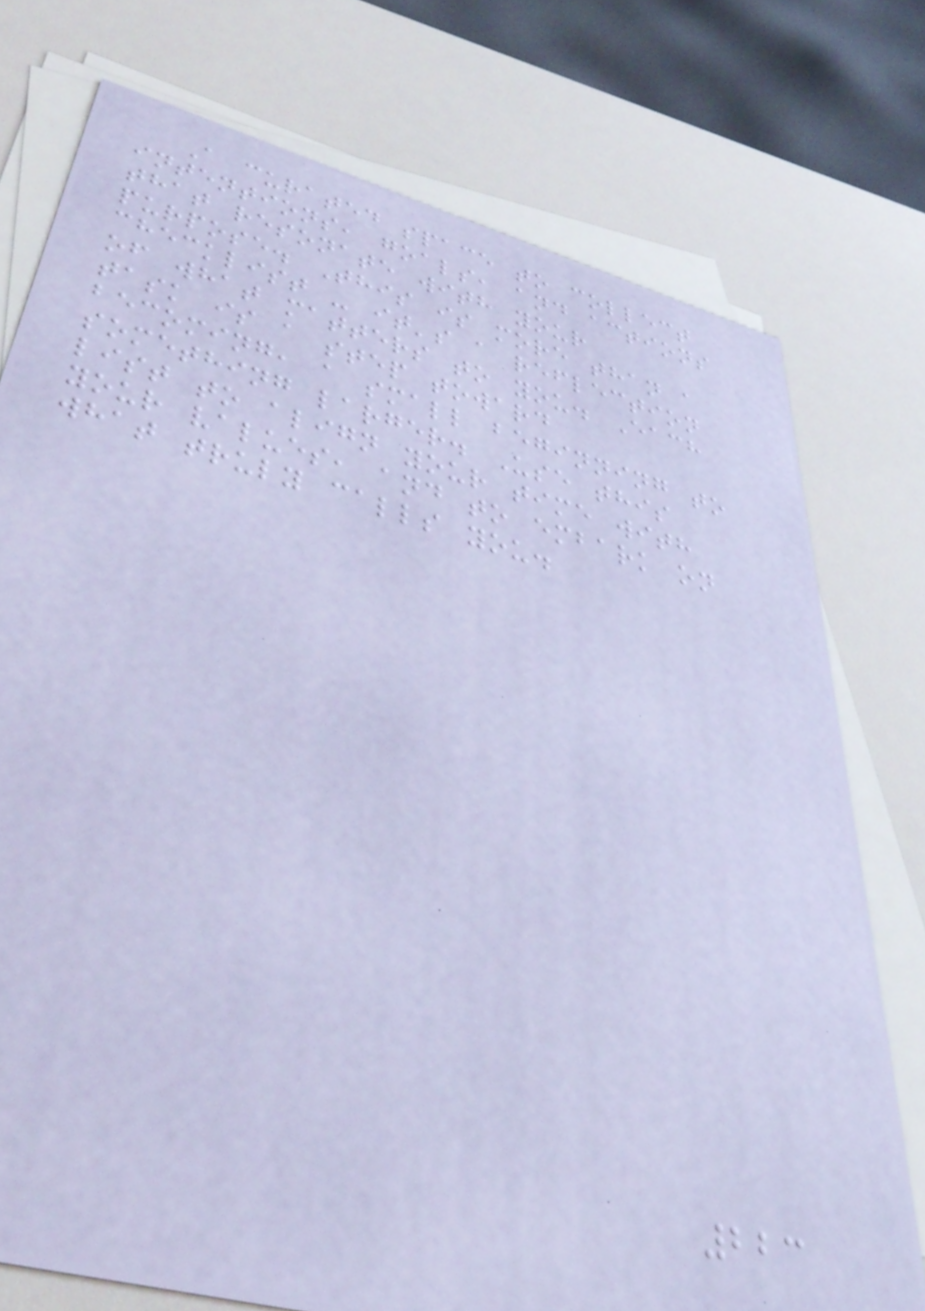A curated space to collect
intentions, goals, and actions
that resonate with your
purpose. This is more than a
checklist - it's a reflection
of what matters to you. Each
task is a step toward
becoming, a small beginning to
something larger. Use this
list to align your time with
your values, and to embark on
what truly calls you.
223
